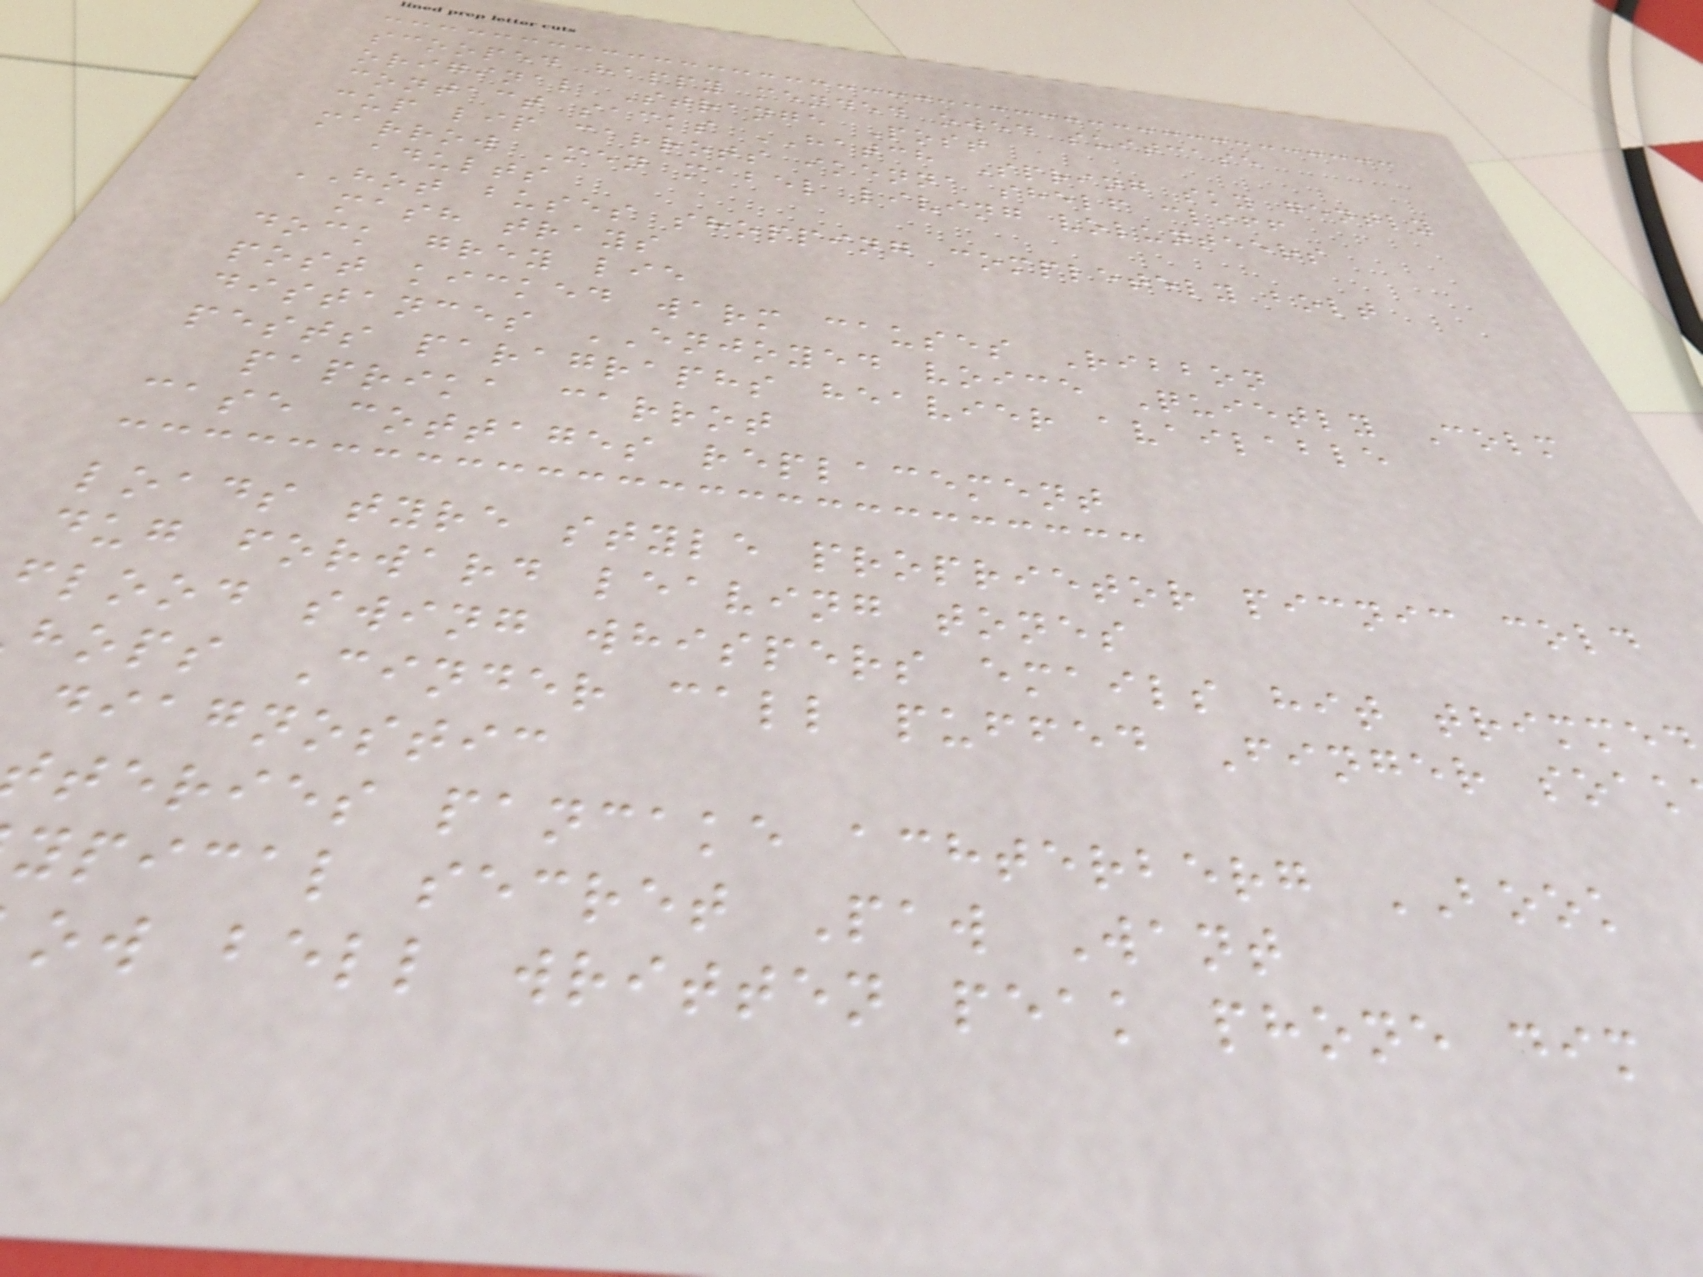scooped happy mended owed suitcase
original Strange Post
contact sacks HATCH Spring sky gently
cup lip carrots ikenna shelf cliff
marrow Men mabel living volunteers
adults
HOT buses shopping completely bolt
mash trays
dock grey lie
post kicked warm causes Ribbon
distances ENJOYED voice Quietly Colm
pests paragraphs heavier available
paprika carrot
case cottages replacement
loads tyre style proprietor picnic cold
dug forward leaving tones
flood swing whispers emails hit trimmed
hops Cinder call puffed Finger soak
diagnostic
teries pancake achterberg BOOK
ypical secret Paw Want
ow bell written peak phone dim
